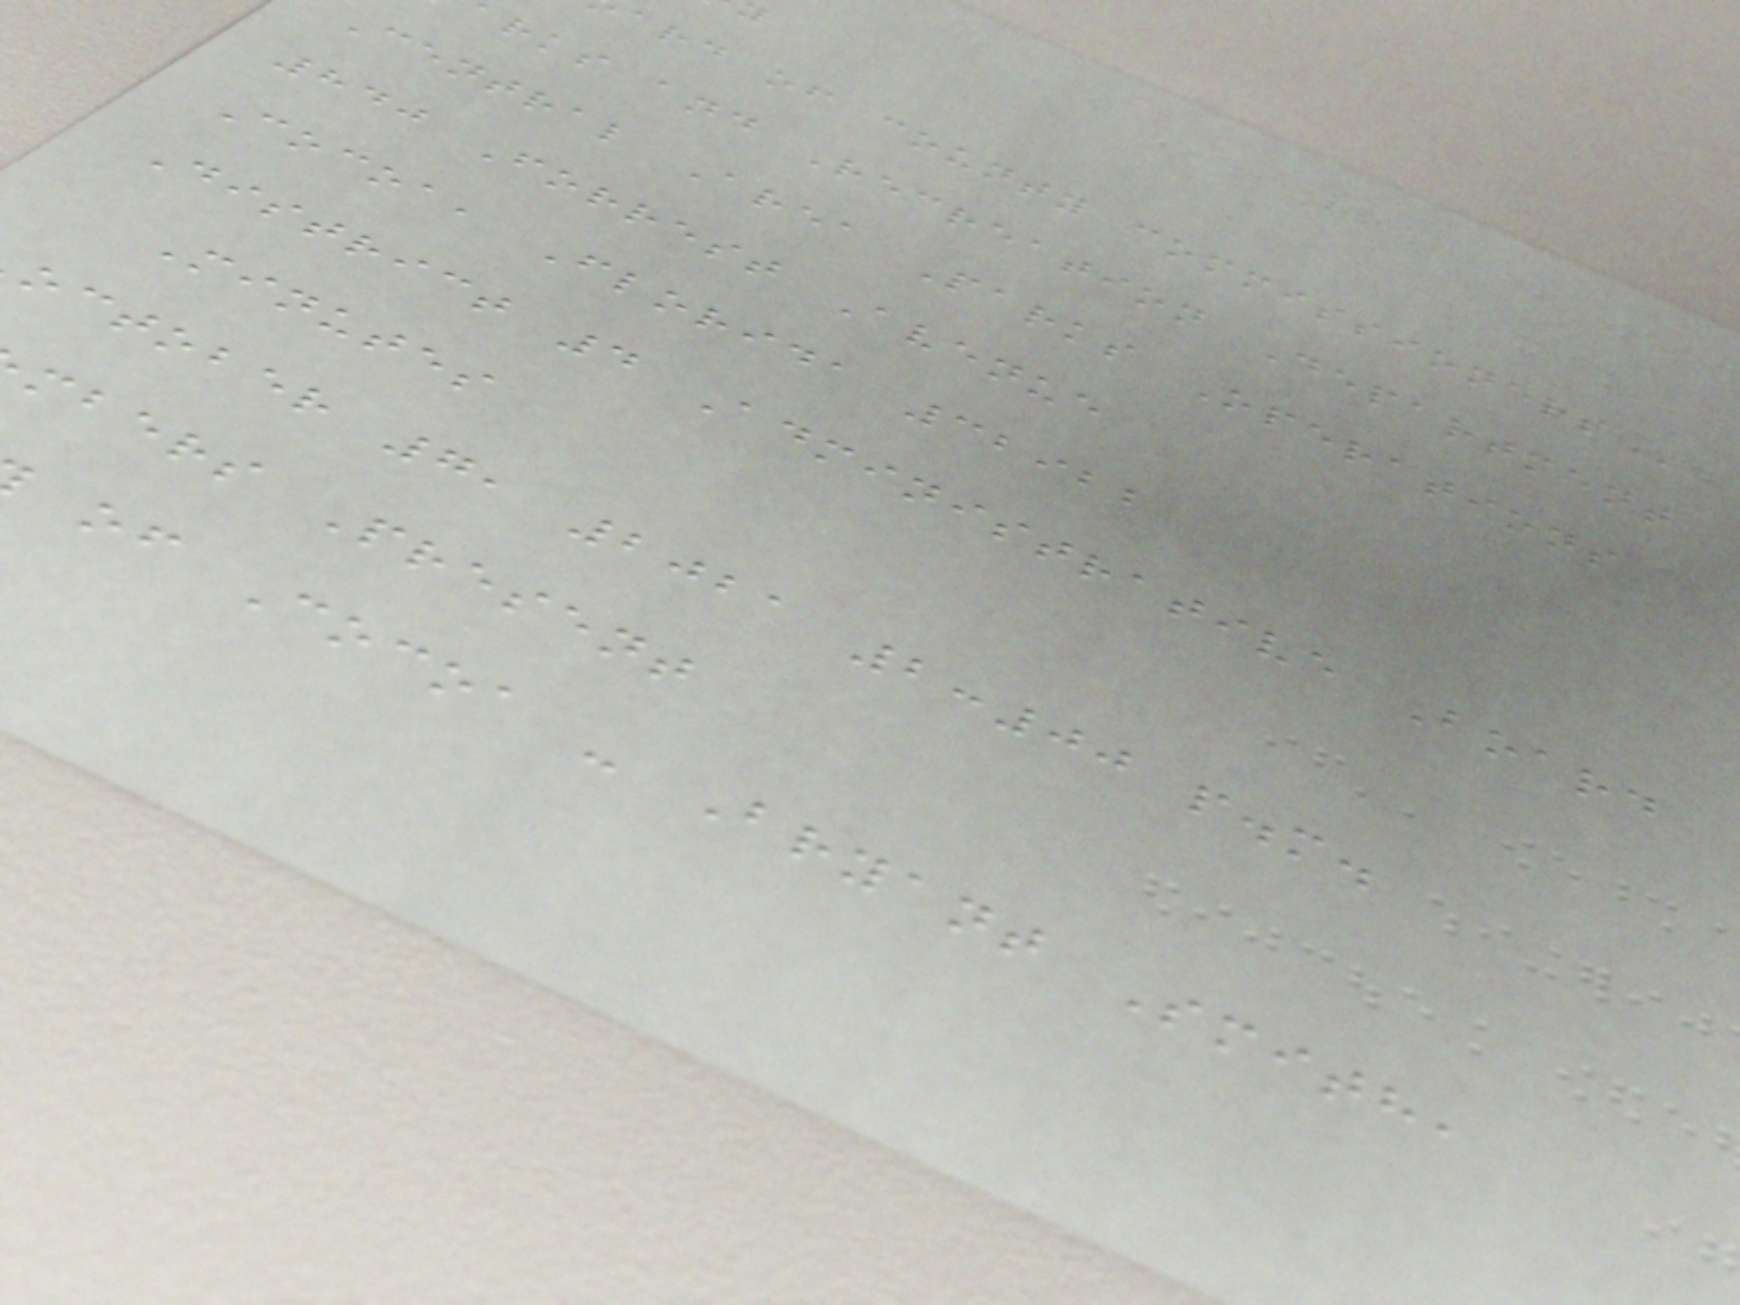ard of county
arks and Recreation Department
Central Area Parks Operations
840 Forrest Avenue
Cocoa, Florida 32922
District 4 Administrative Board
Minutes
october 7, 2021 2:00 p.m.
mbers Present
of Cocoa - Bryant Smith,
